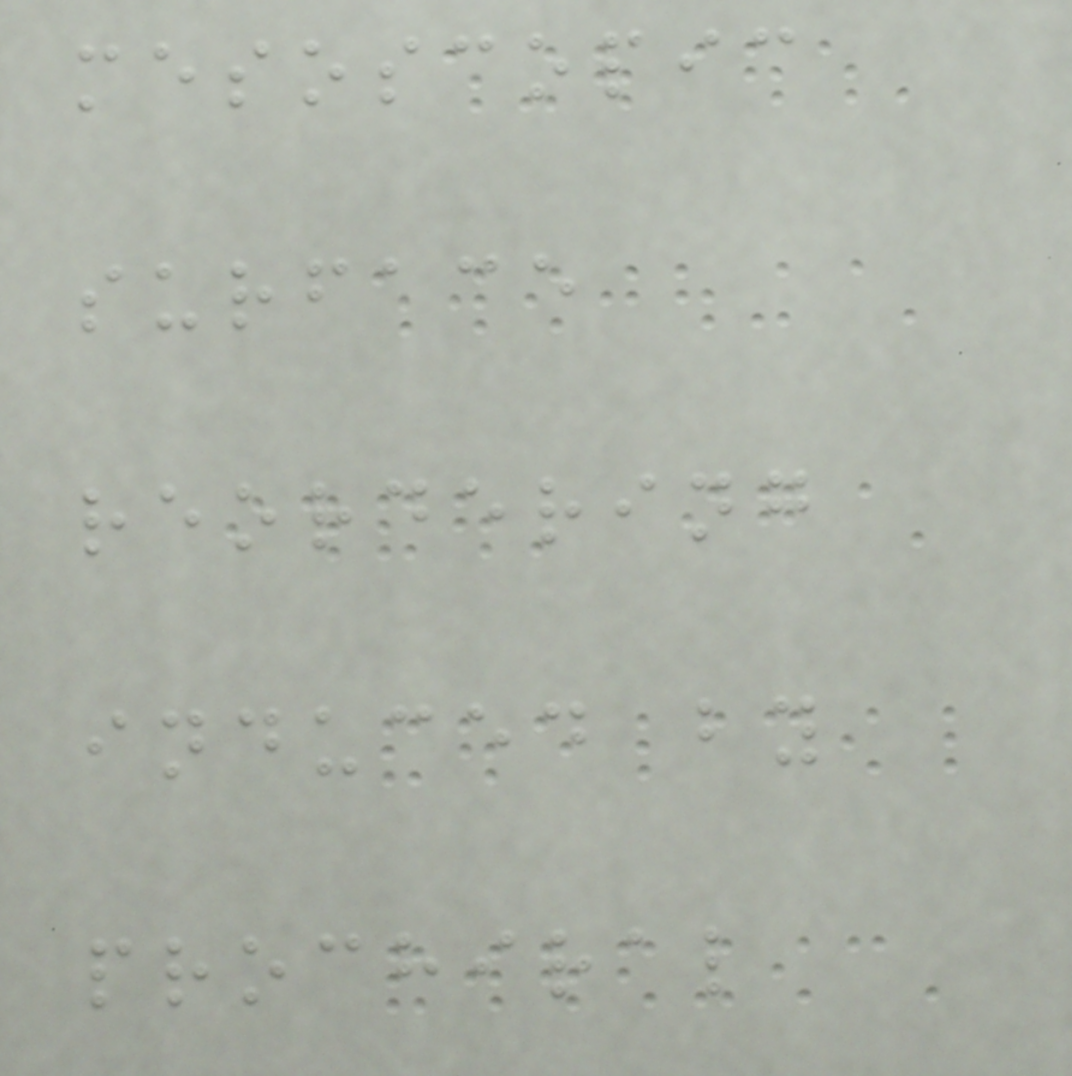mesoscopic
surface
reordering
induced by
prochiral
